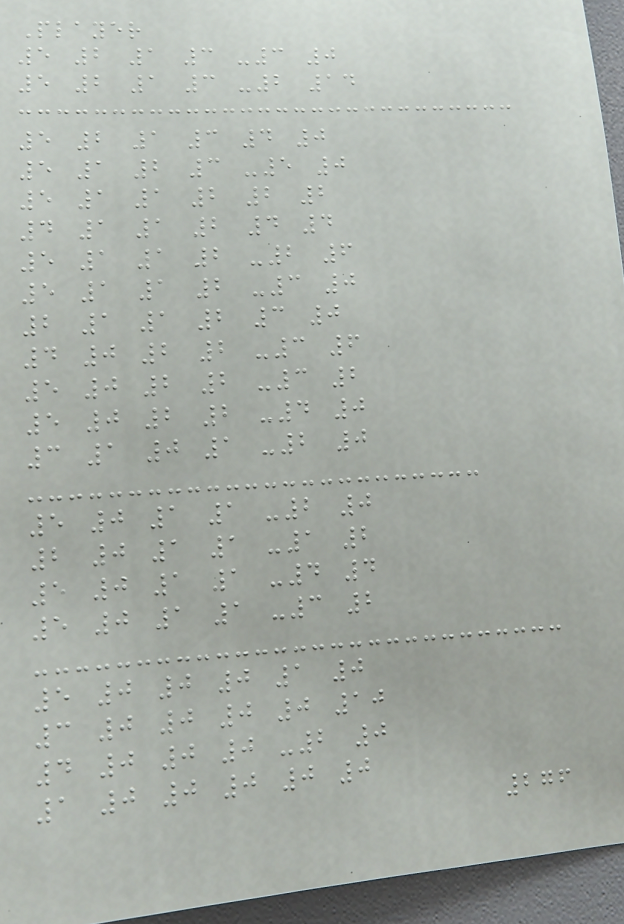Player
5 2 1 3 -3 0
5 2 1 3 -2 14
5 2 1 3 4 0
5 1 2 3 -5 0
5 1 1 2 2 2
4 1 1 2 4 4
5 1 1 2 -2 6
5 1 1 2 -3 0
2 1 1 2 3 0
4 0 2 2 -3 6
5 0 2 2 -3 2
5 0 2 2 -4 0
3 1 0 1 -2 0
5 0 1 1 -2 0
2 0 1 1 -1 2
5 0 1 1 -4 4
5 0 1 1 -3 2
5 0 0 0 1 0
3 0 0 0 0 10
4 0 0 0 -2 0
1 0 0 0 0 0
276
